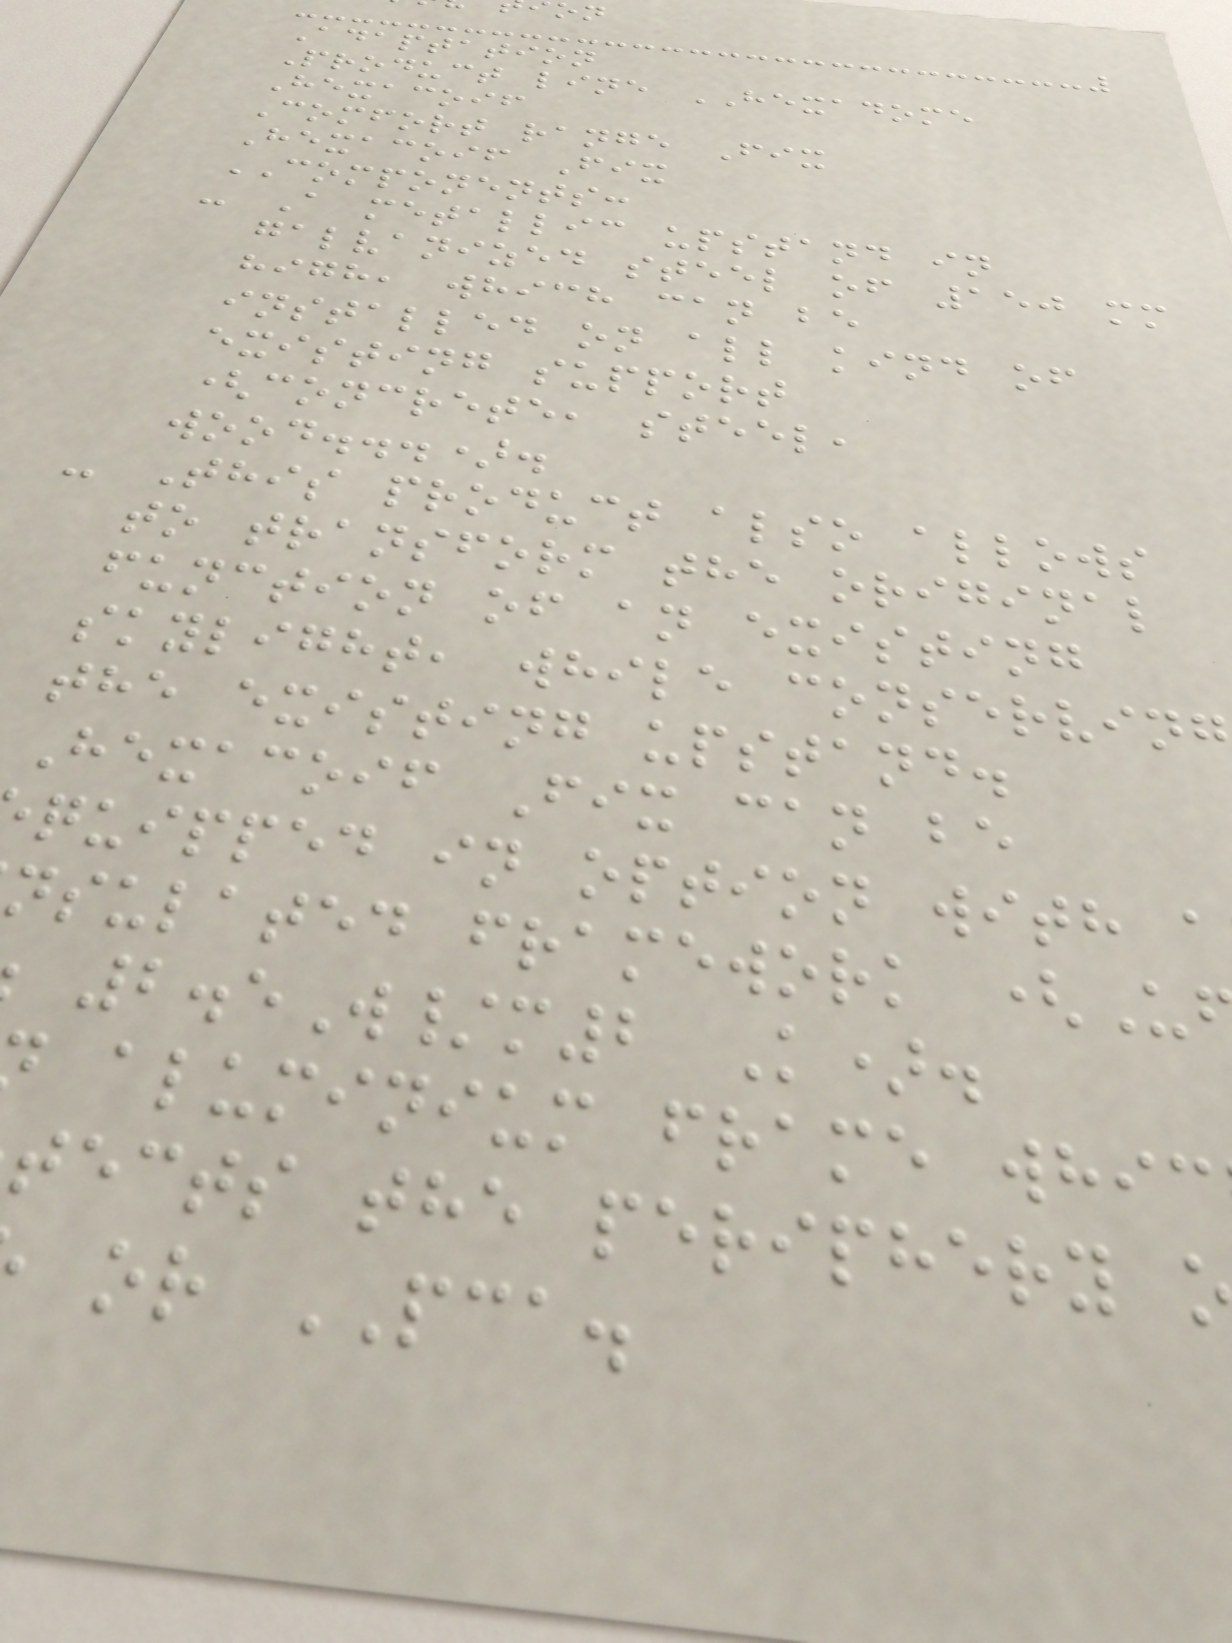Adaptation
Product line HEXADOME
Hexacoif
Comfort range Fix
Hexacoif Fix
COMPONENTS:
- A metallic upstand in
galvanized steel of 150 mm
high, which can be
installed on all kind of
existing support
(concrete, steel,
wood...).
- This product also allows
to transform the original
function of an existing
skylight, while conserving
the existing upstand.
Hexacoif Fix can be
quipped in option with a
nsulated framework (U
2.5W/m2 K).
aluminium frame whic
tects the periphery
or PCA.
